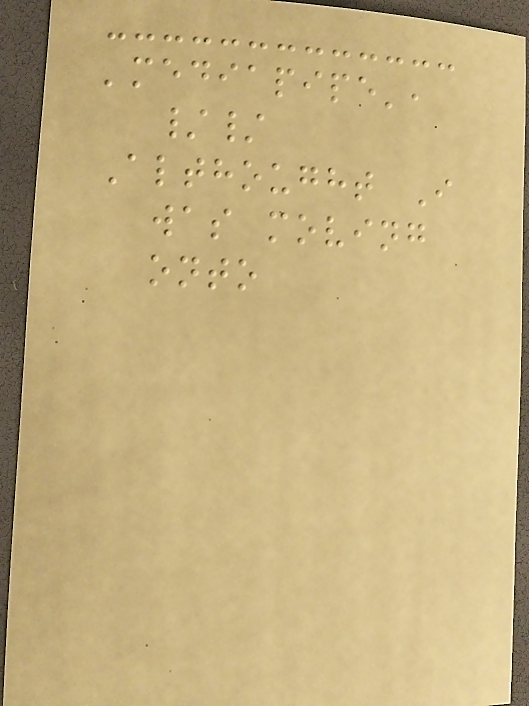'mediapipe',
//
Althought I
was moving
onto
